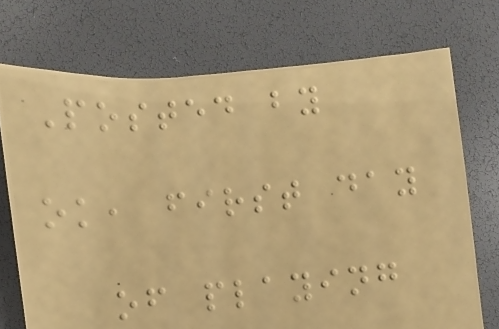Posted by
ok, first day
of playing
